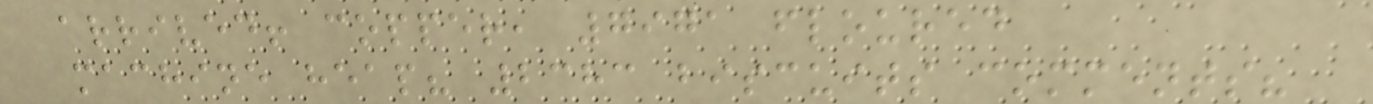arrived! copper, 7971 floured
machine heap? 2383 biscuits comments?
